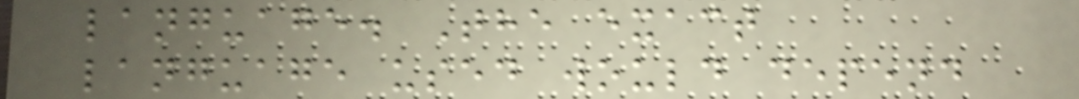language. The exact
language used would depend
